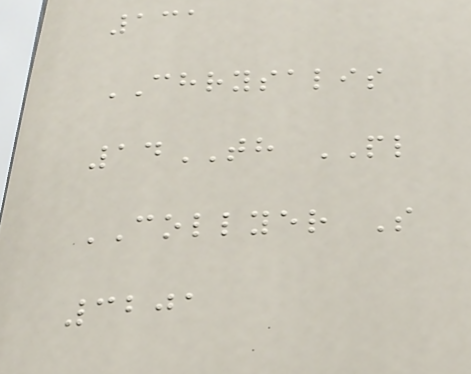131
CHRYSALIS
14TH PL
COLLYER S
3201
